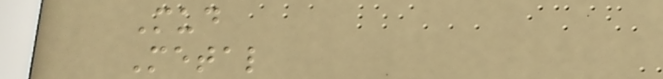Mud
Metal
